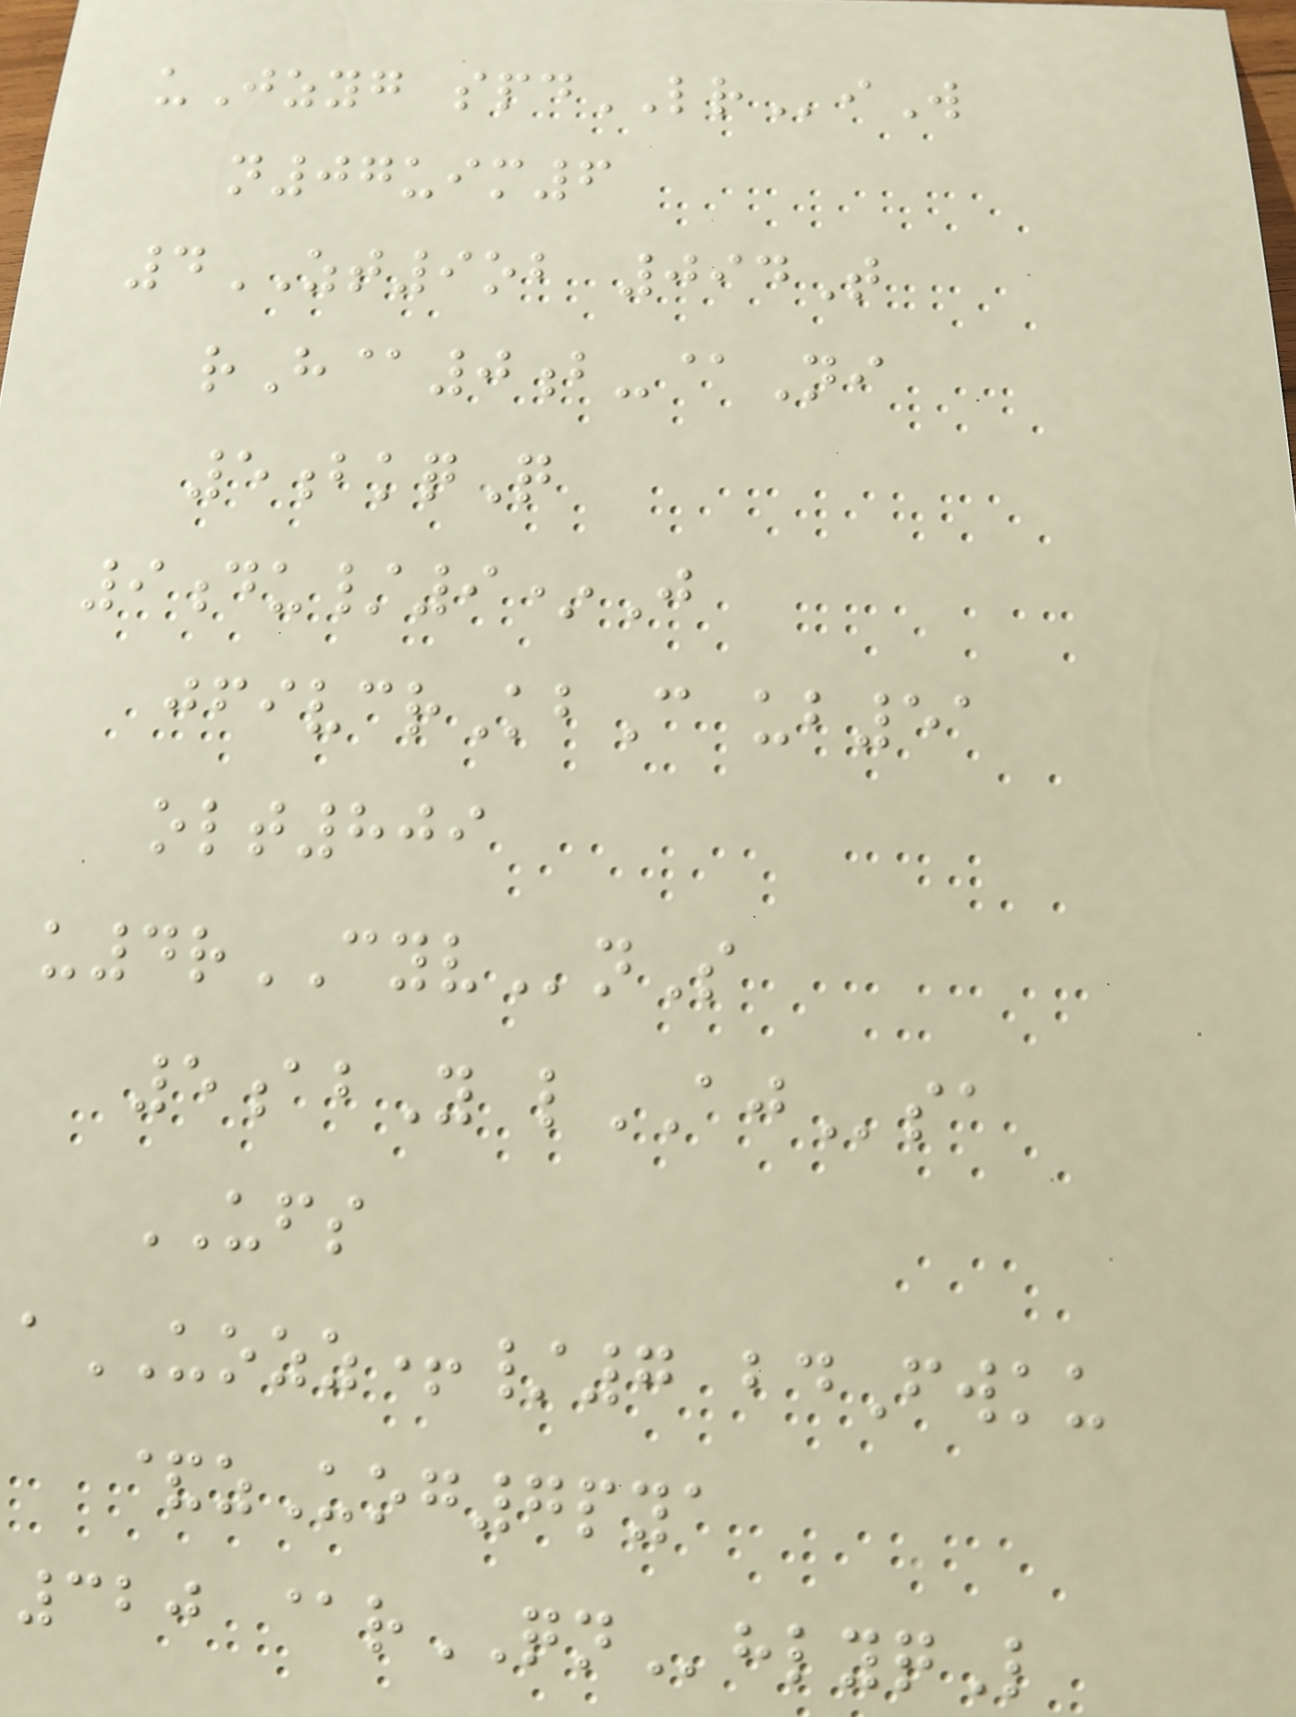uJzyg spdLRiW
n07uim6
4ZT9ob 094T
rH@0b-@Ni
5bkqQ
9du/9*J
jfivcrKbC ub51
olt809
u4rCYVnS
5abY lAJsa
UFS
aUOZZ+/7 bdFwku
&zUog7pya
320 @rQNhlyqL
